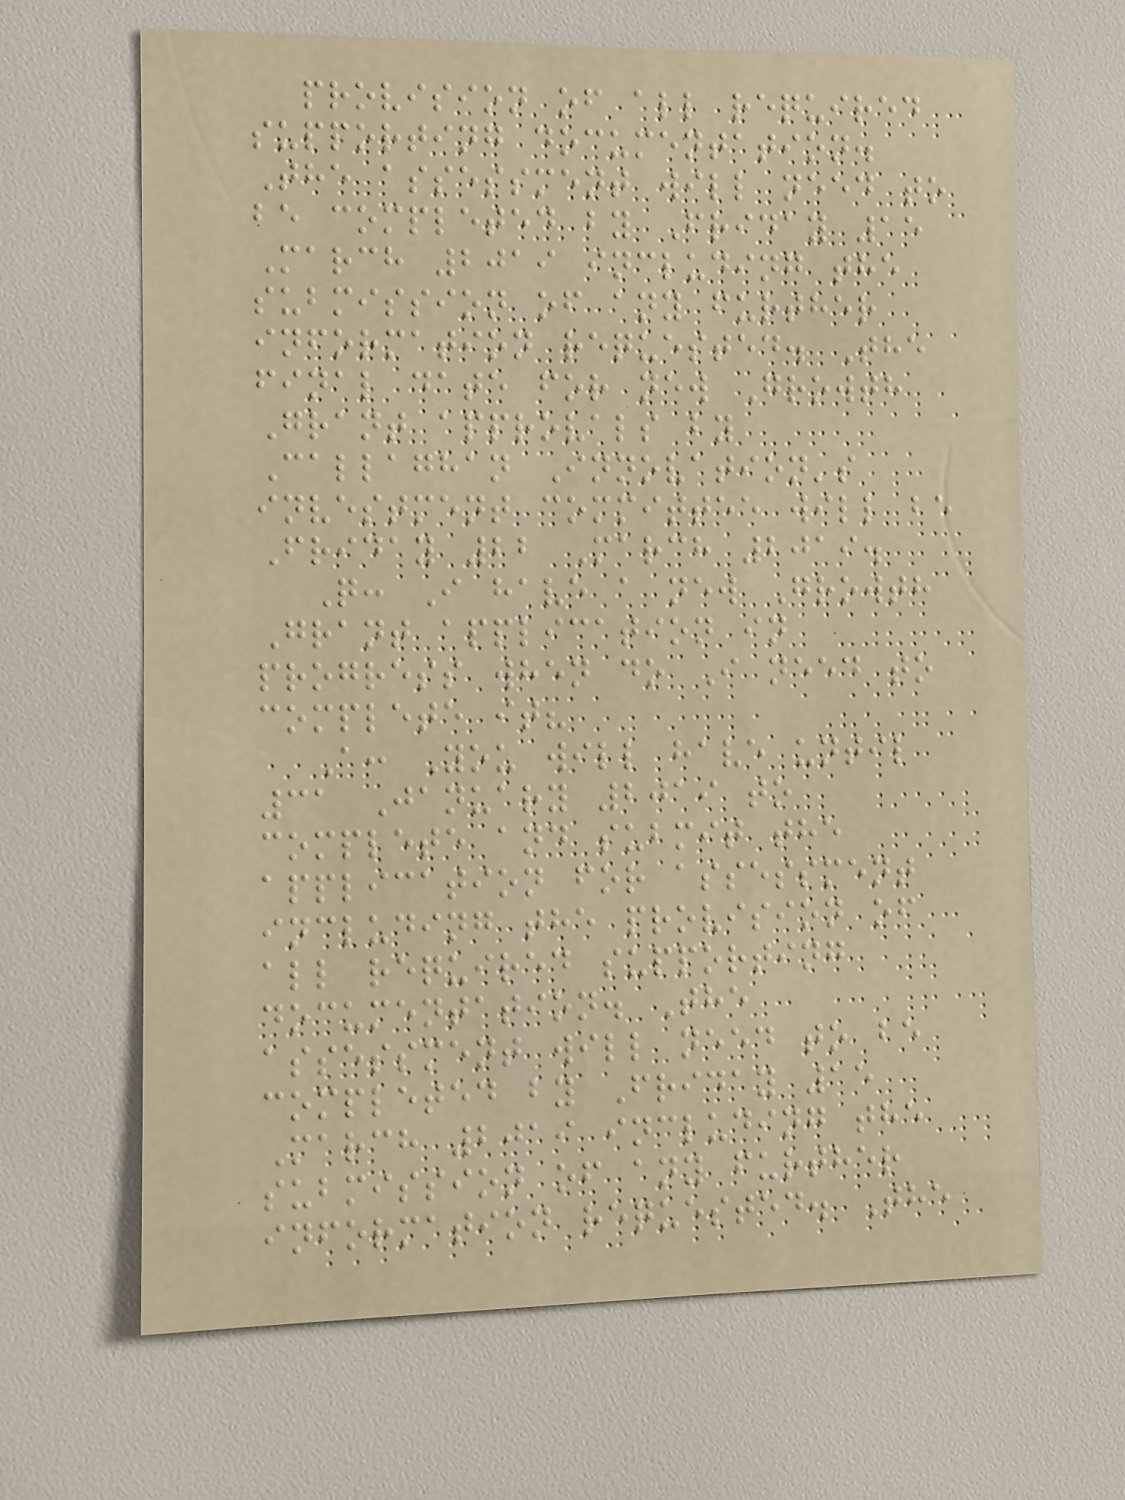provision of all required
supporting documentation.
The assessment will need to
be completed by Friday 15
March 2019 including the
submission of any further
information requested. The
final date for new Growth
Grant approvals by
Callaghan Innovation's
investment committee will be
Friday 22 March 2019.
Q: I have a new Growth
Grant application in
progress when do I need to
complete it?
A: You will have until
31 January 2019 to
complete and submit the
application for assessment
including the provision of
all required supporting
documentation. The
assessment will need to be
completed by Friday 15
March 2019 including the
submission of any further
information requested. The
